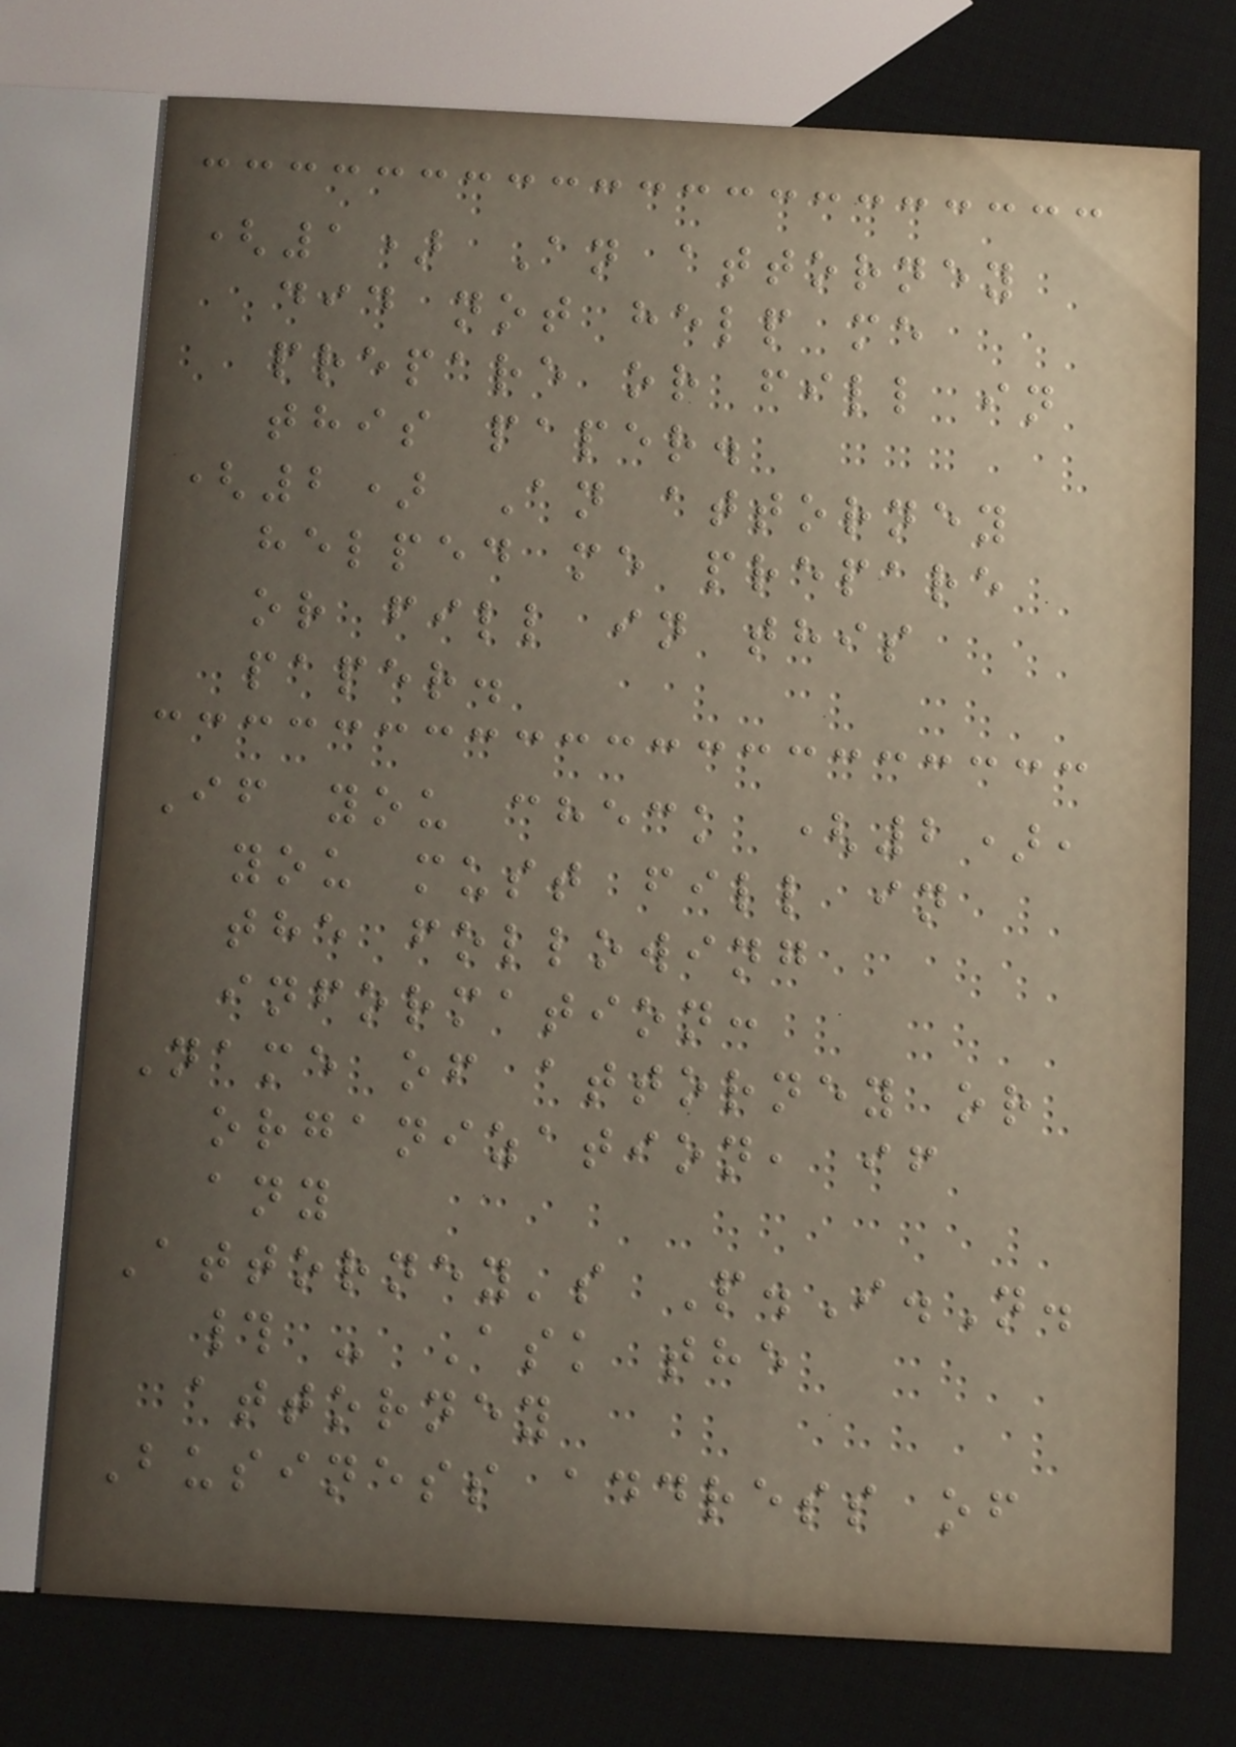(1) An attorney
did not help me
prepare or fill in
this paper.
(2) An attorney
helped me prepare
or fill in this
paper.
If you check (2),
you must fill in
the following
information:
Name of attorney or
organization, if
any
Attorney's P.I.N.
# - Ask the
attorney
Business address of
